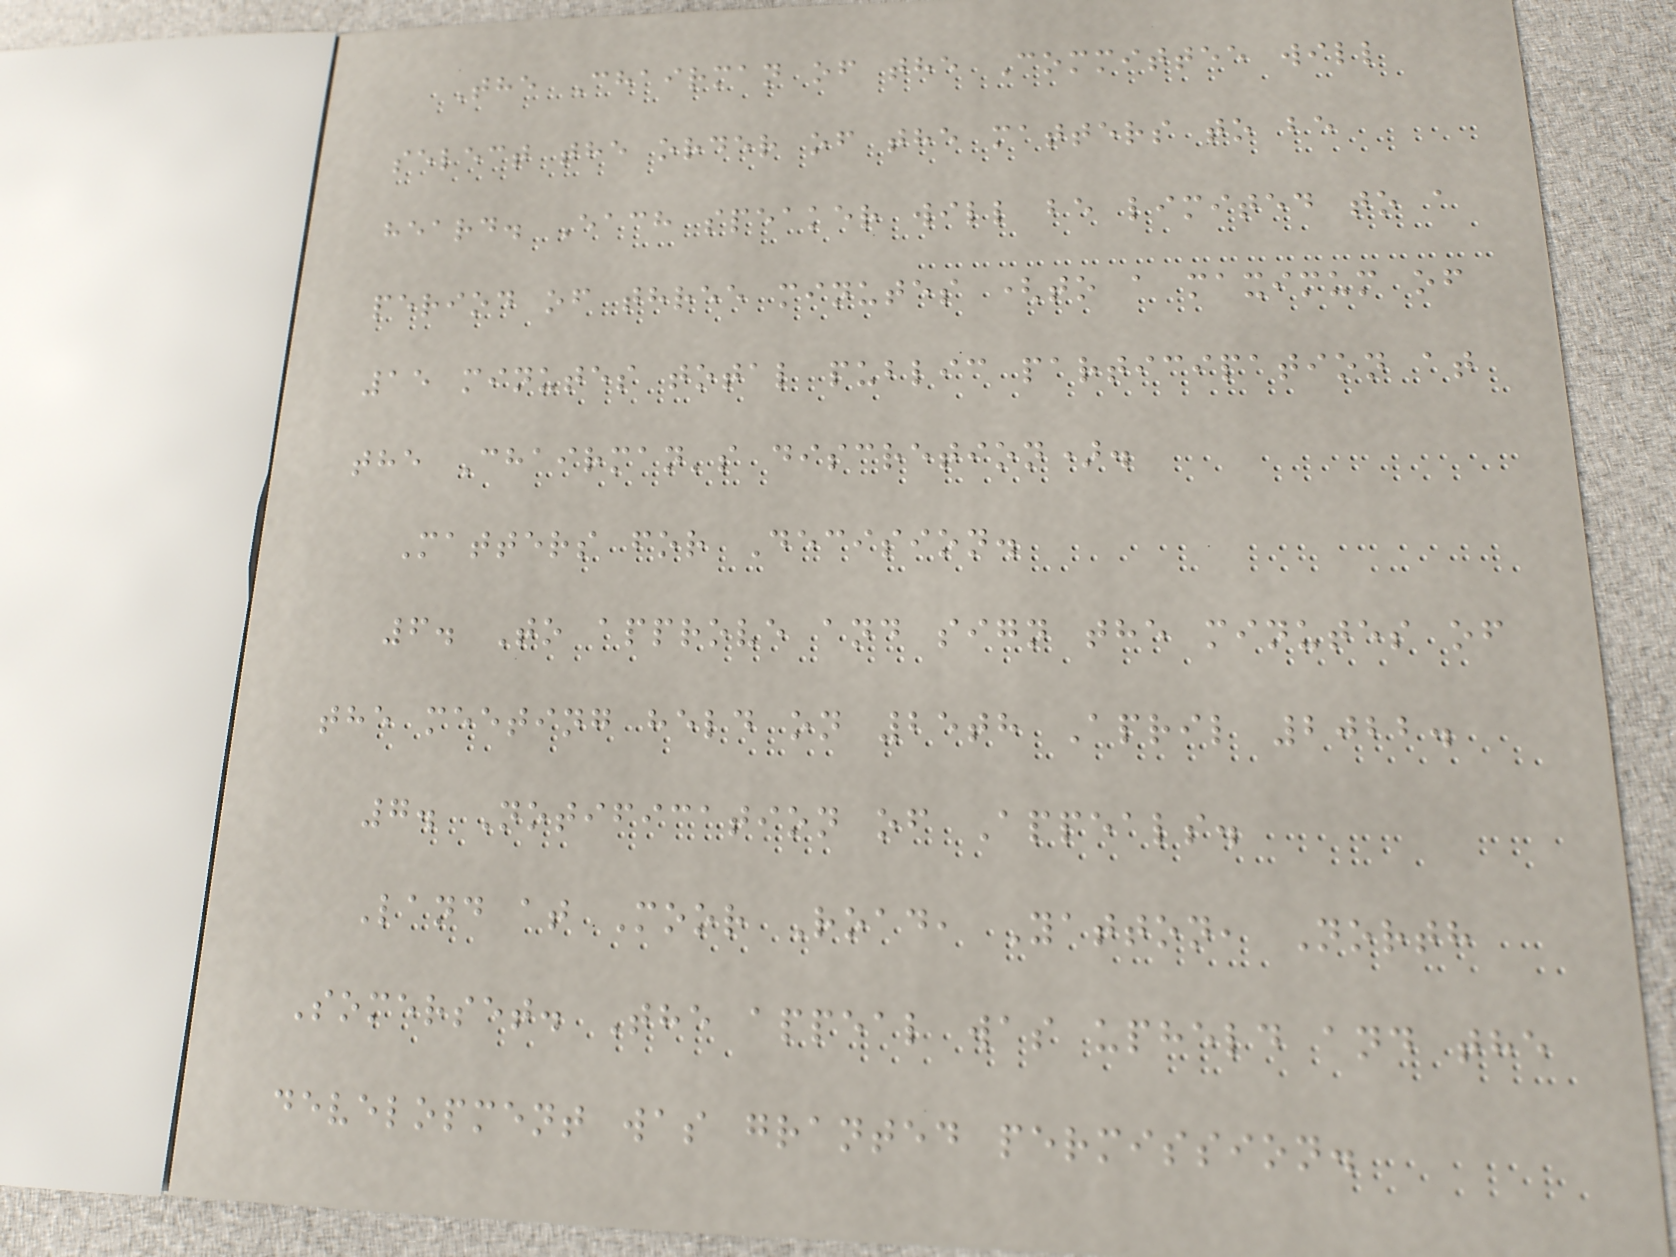The Chairman of the Committee will
select the order of the matters to be
heard. Each speaker will be limited to a
period of three minutes (to a maximum of
15 minutes total public participation at
the Chairman's discretion).
Matters for Decision.
6. To approve and sign the minutes of
the meeting held on 25th April 2022.
7. Notification of Appeals.
Land at Moor Road, Yatton, North
Somerset. The appeal was upheld and the
development was granted permission.
